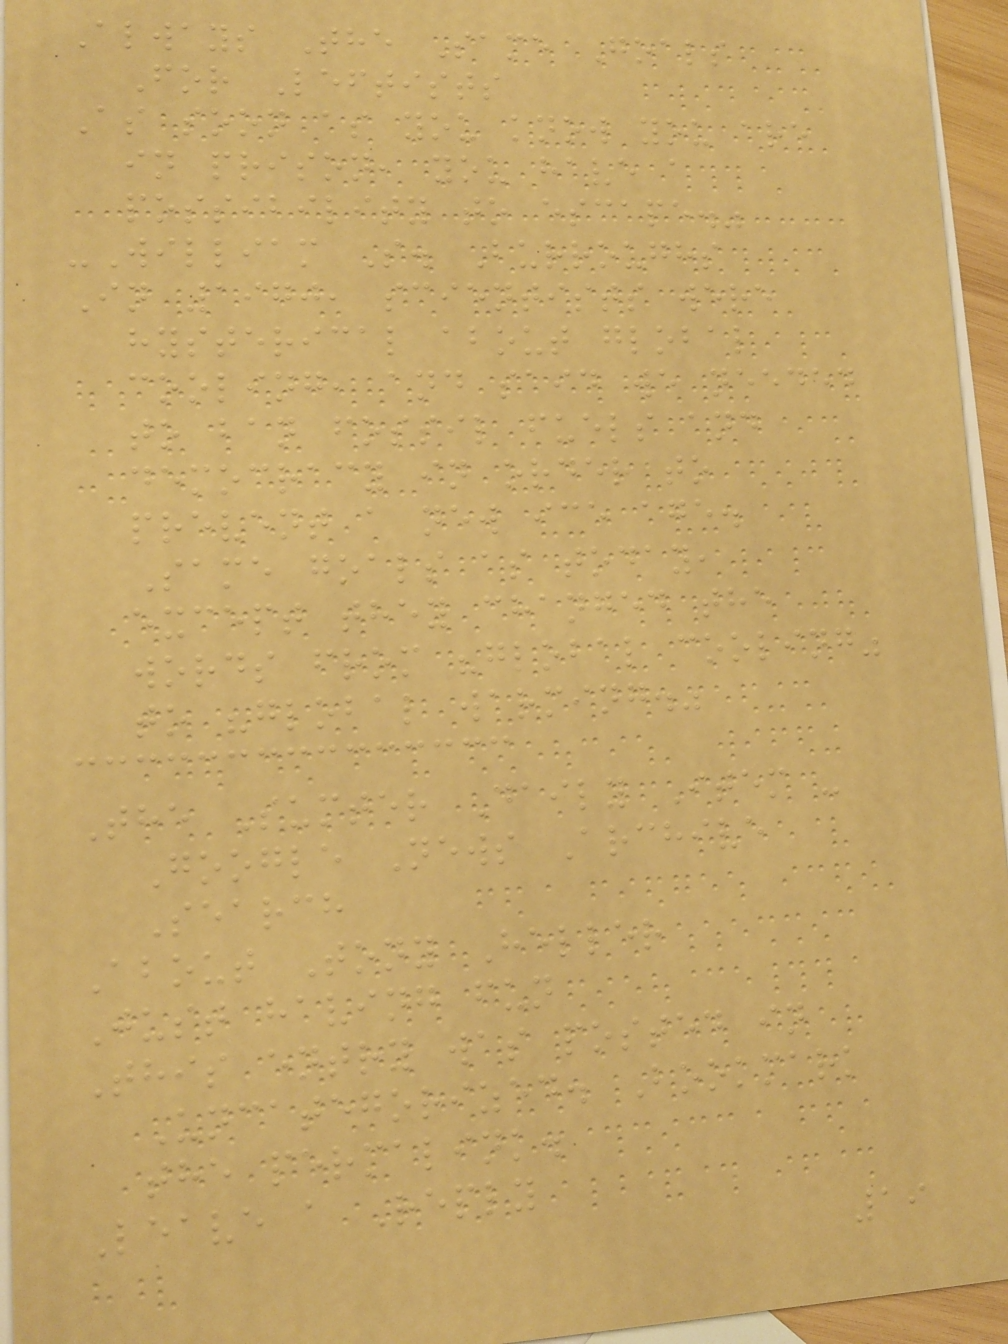Always The Same Goals
For Leftists
As soon as you know you are
in prison, you have a
possibility to escape."
-William S. Burroughs
In 1970, scientists were
hysterical about global
cooling, and said we needed
to ban fossil fuels and
democracy in order to
prevent a new ice age.
Same goals as today,
except they changed the
words from "global cooling"
to "global warming."
The Sumter Daily Item -
Google News Archive
Search
About Tony Heller
Just having fun
This entry was posted in
Uncategorized. Bookmark
the permalink.
Leave a Reply
19
